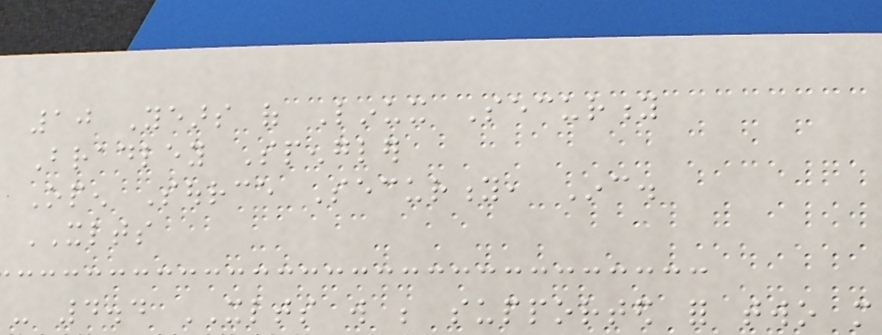10 Years of Linux Security
Bradley Spengler
Open Source Security, Inc.
XLTS
- 4.4 XLTS will be supported for two more
